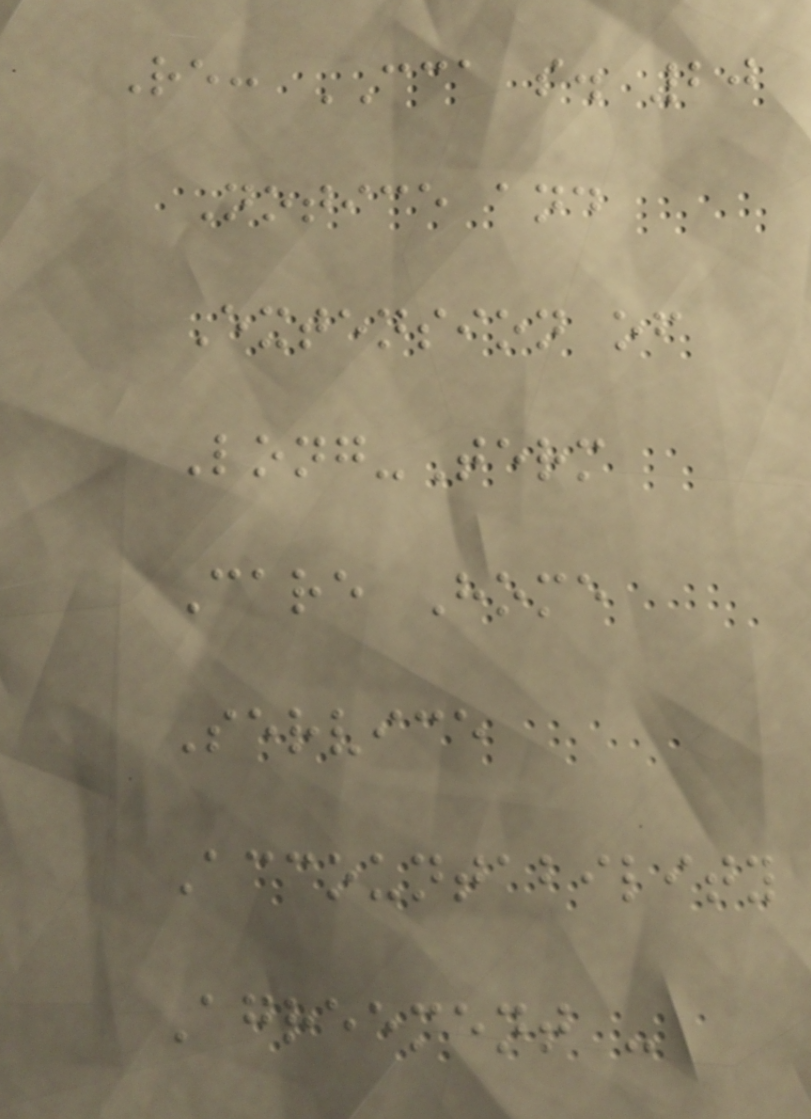Re: CCA s. 20
Notice and
Extension of
Long-Term
Care Home
Service
Accountability
Agreement -
